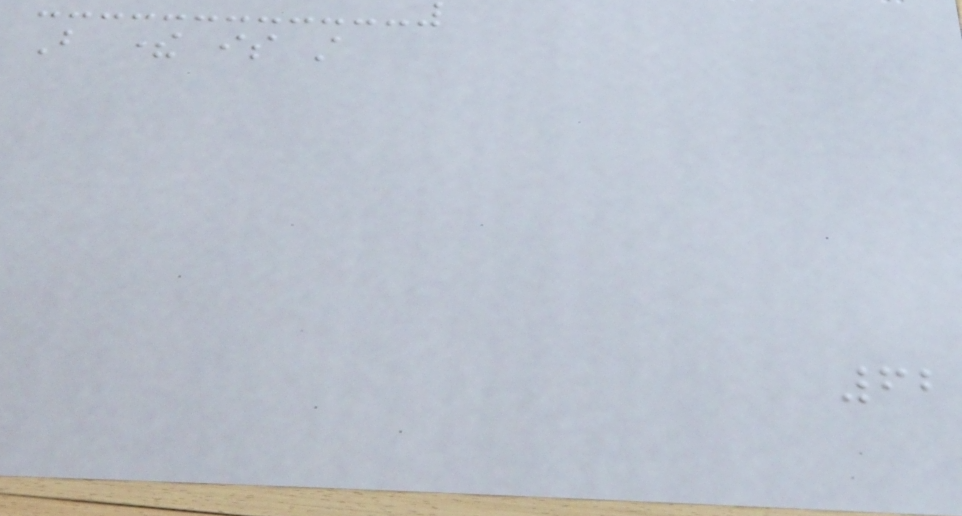But there is still
62
